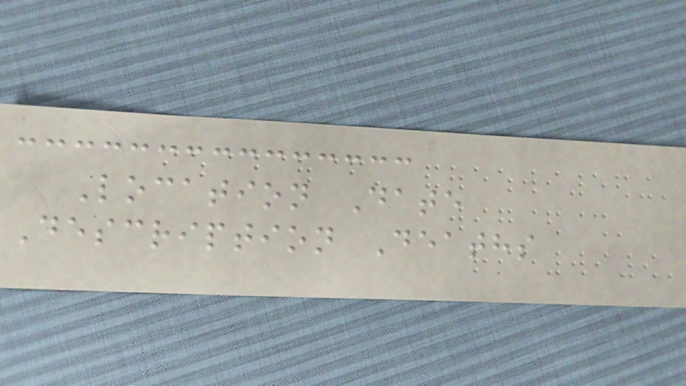Location Date
Description Deaths
